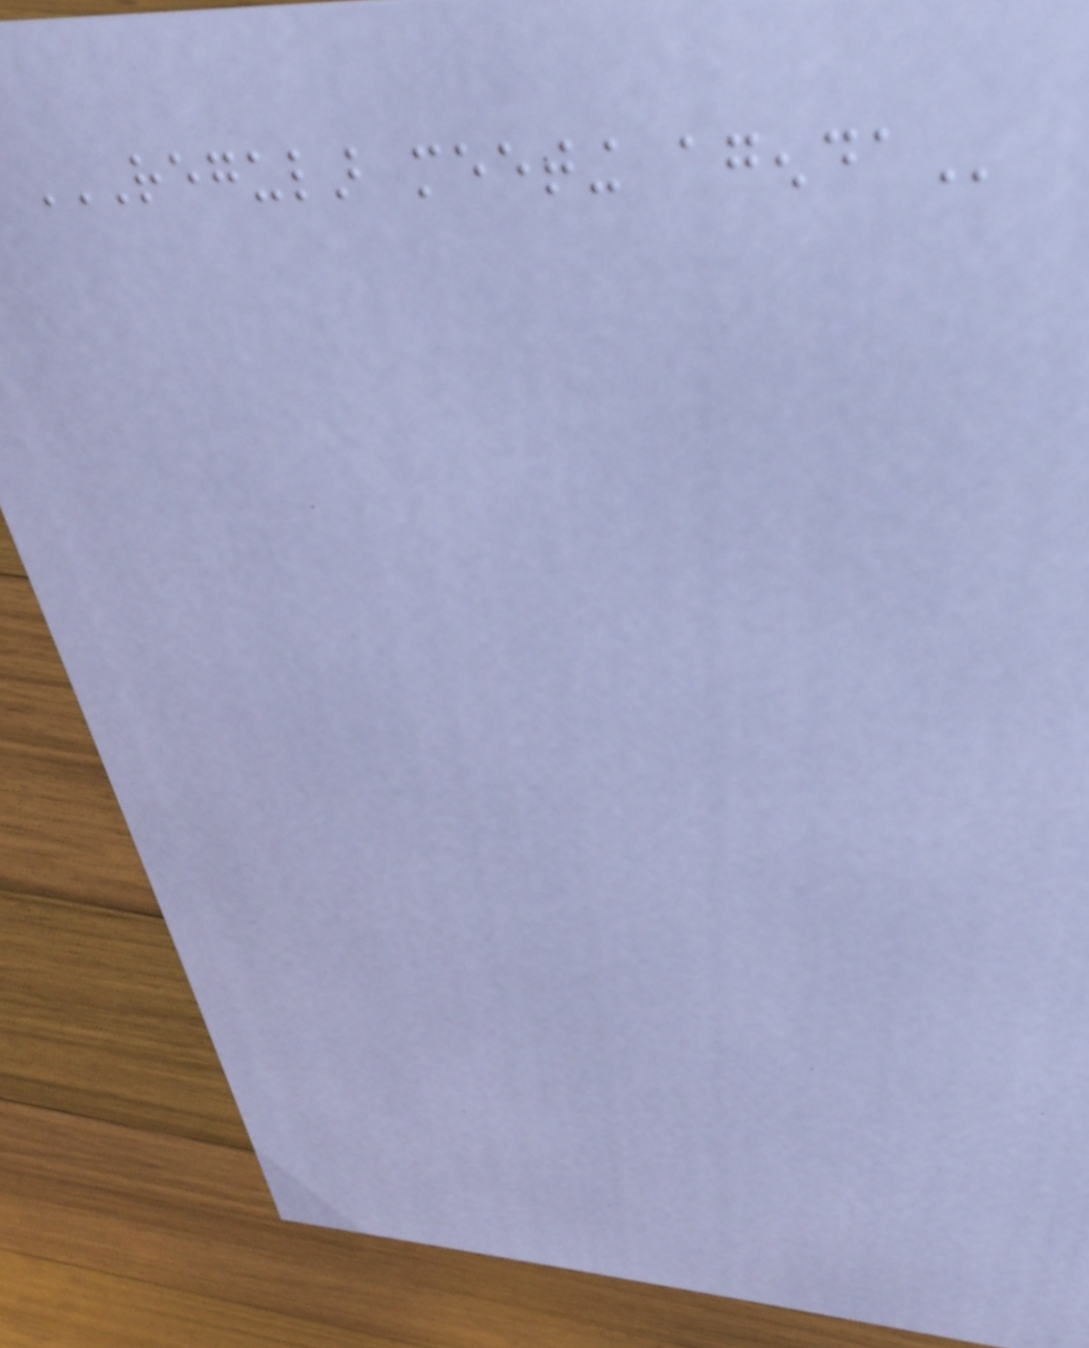REGULAR MEETING AGENDA
